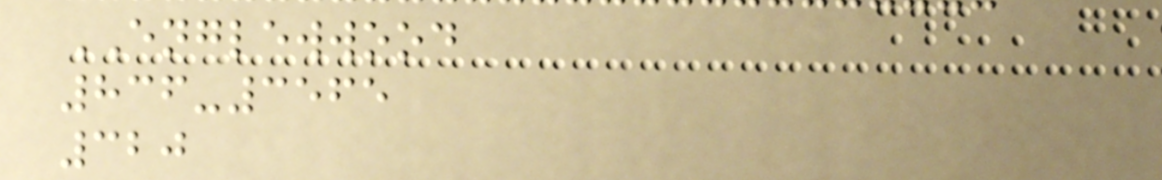ENGLEWWOOD
836-3565
320
